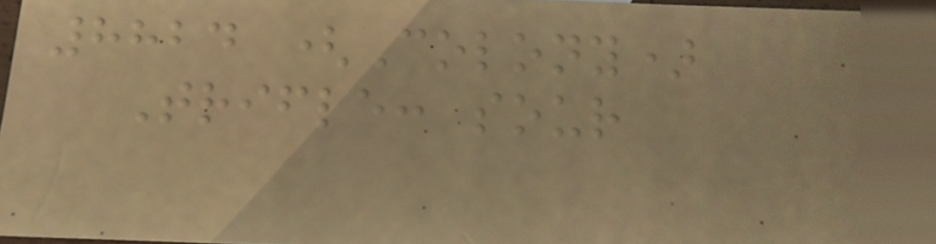8824 (Colony)
Trifle: sour
